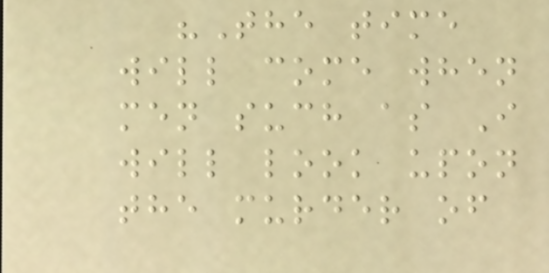"The time
will come when
men such as I
will look upon
the murder of
